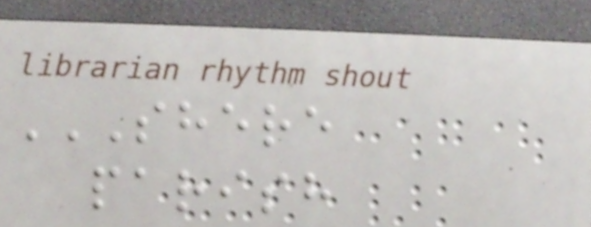SHERE
PARISH
